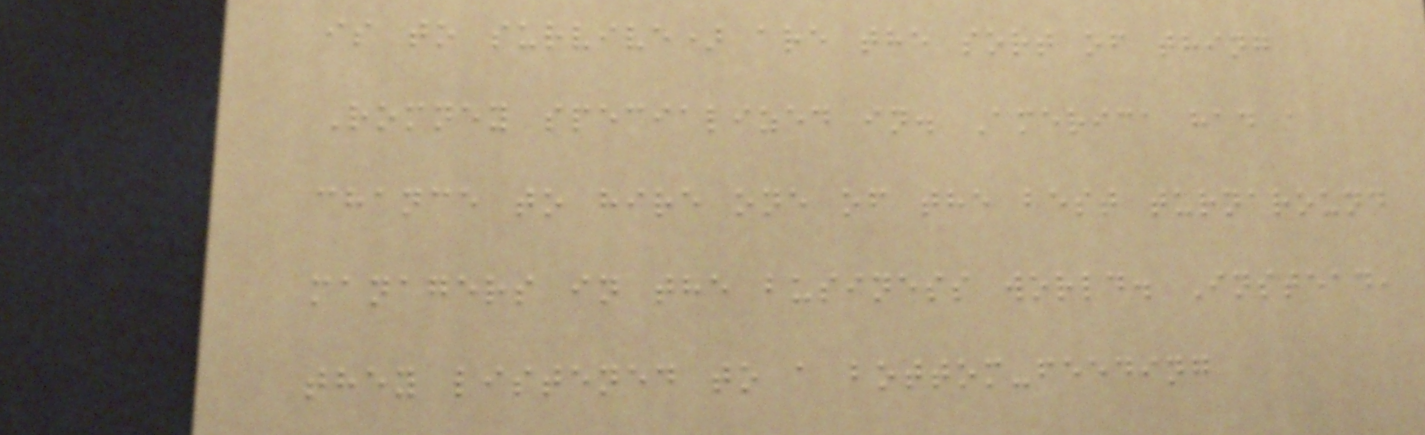is to survive) are the sort of thing
Romney specialized in. America had a
chance to hire one of the best turnaround
managers in the business world. Instead,
they listened to a bottom-feeding
